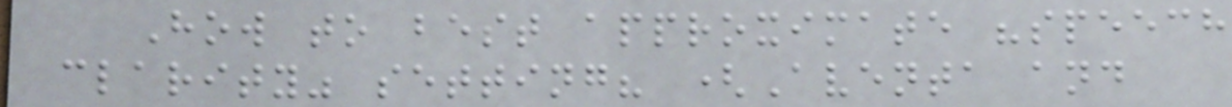How to best approximate "speech
clarity" setting? (Aventa and
